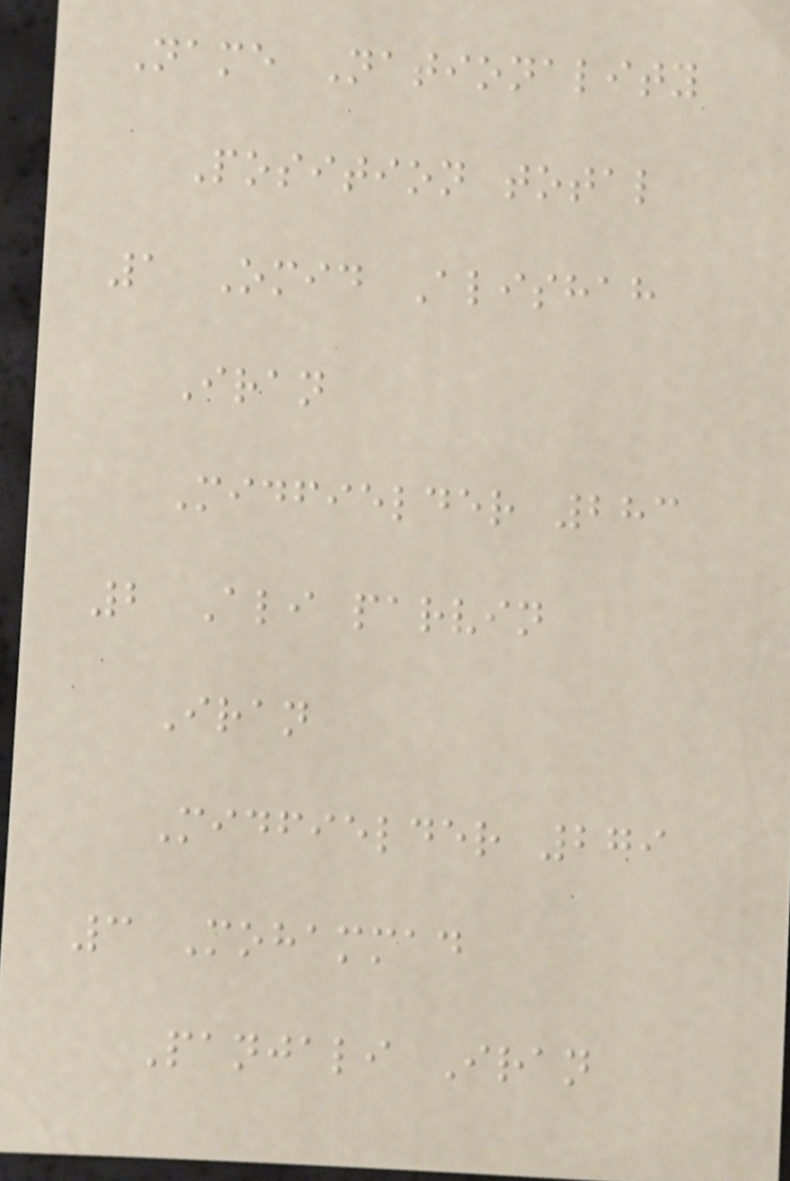Name Nationality
Position total
1 Omid Alishah
Iran
Midfielder 283
2 Ali parvin
Iran
Midfielder 279
3 Mohammad
Panjali Iran
